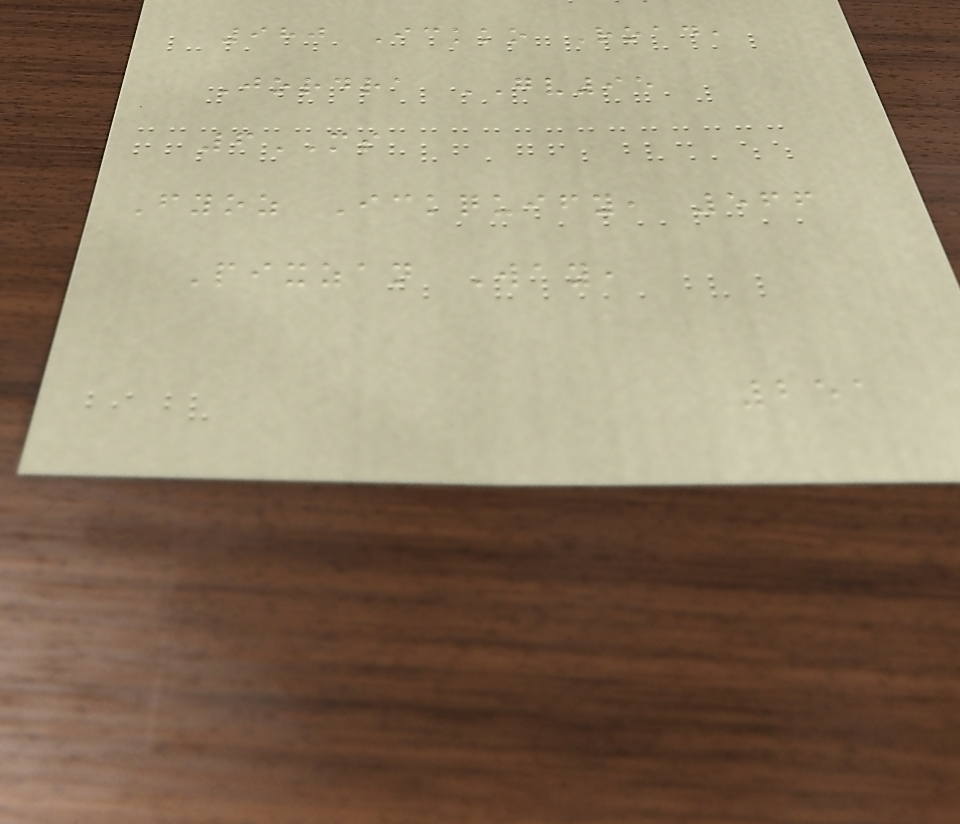980 Ickko Road,
Jordra GV95
6MS
Fyoz Ickquify, 566
Pixzan Way,
251
